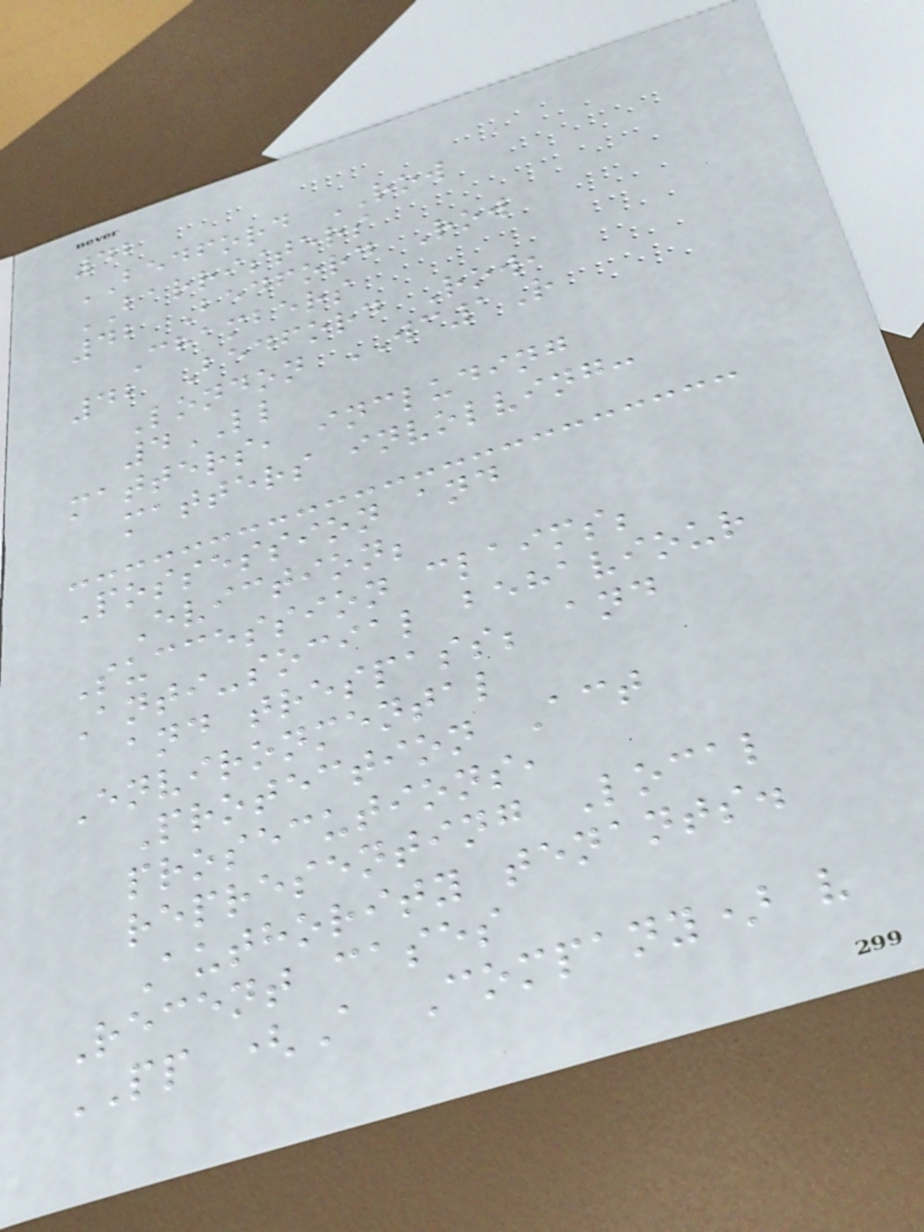42
BEDFORD ROW
BARRISTERS
42 Bedford Row
Chambers
42 Bedford Row,
London WC1R
4LL
matters, including
matters involving:
Possession and
Eviction;
Succession claims;
Anti-social behaviour
and trespass; and
Environmental
Protection Act
prosecutions,
representing Local
Authority tenants.
Recent cases
PP (A Company) v
